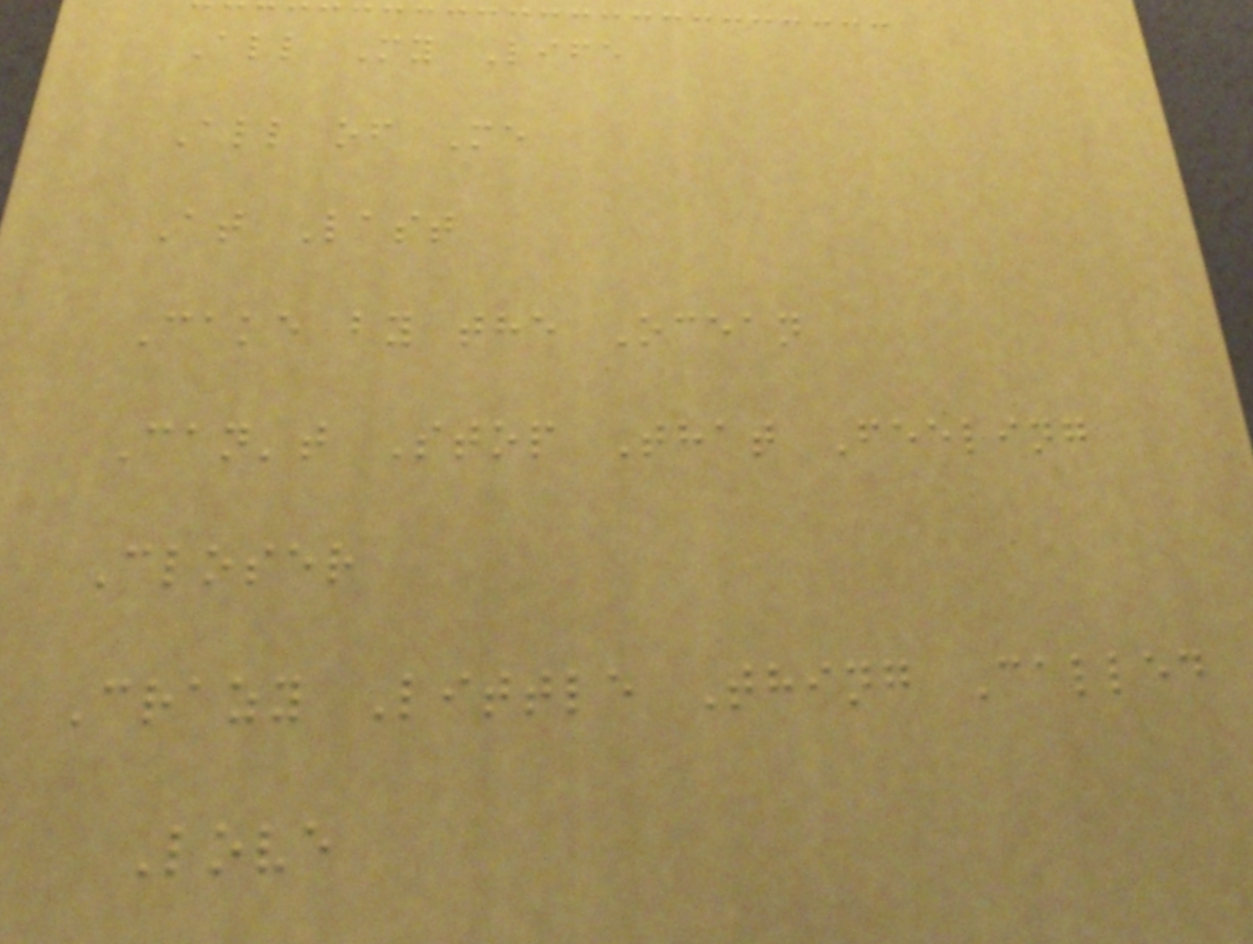All My Life
All of Me
At Last
Cake by the Ocean
Can't Stop That Feeling
Closer
Crazy Little Thing Called
Love
